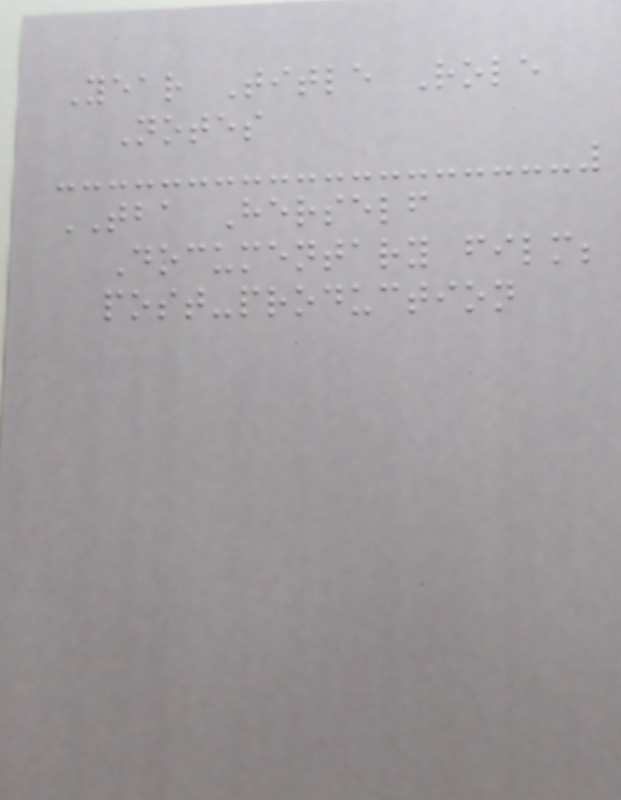Year Title Role
Notes
TBA Herself
Documentary film;
post-production
